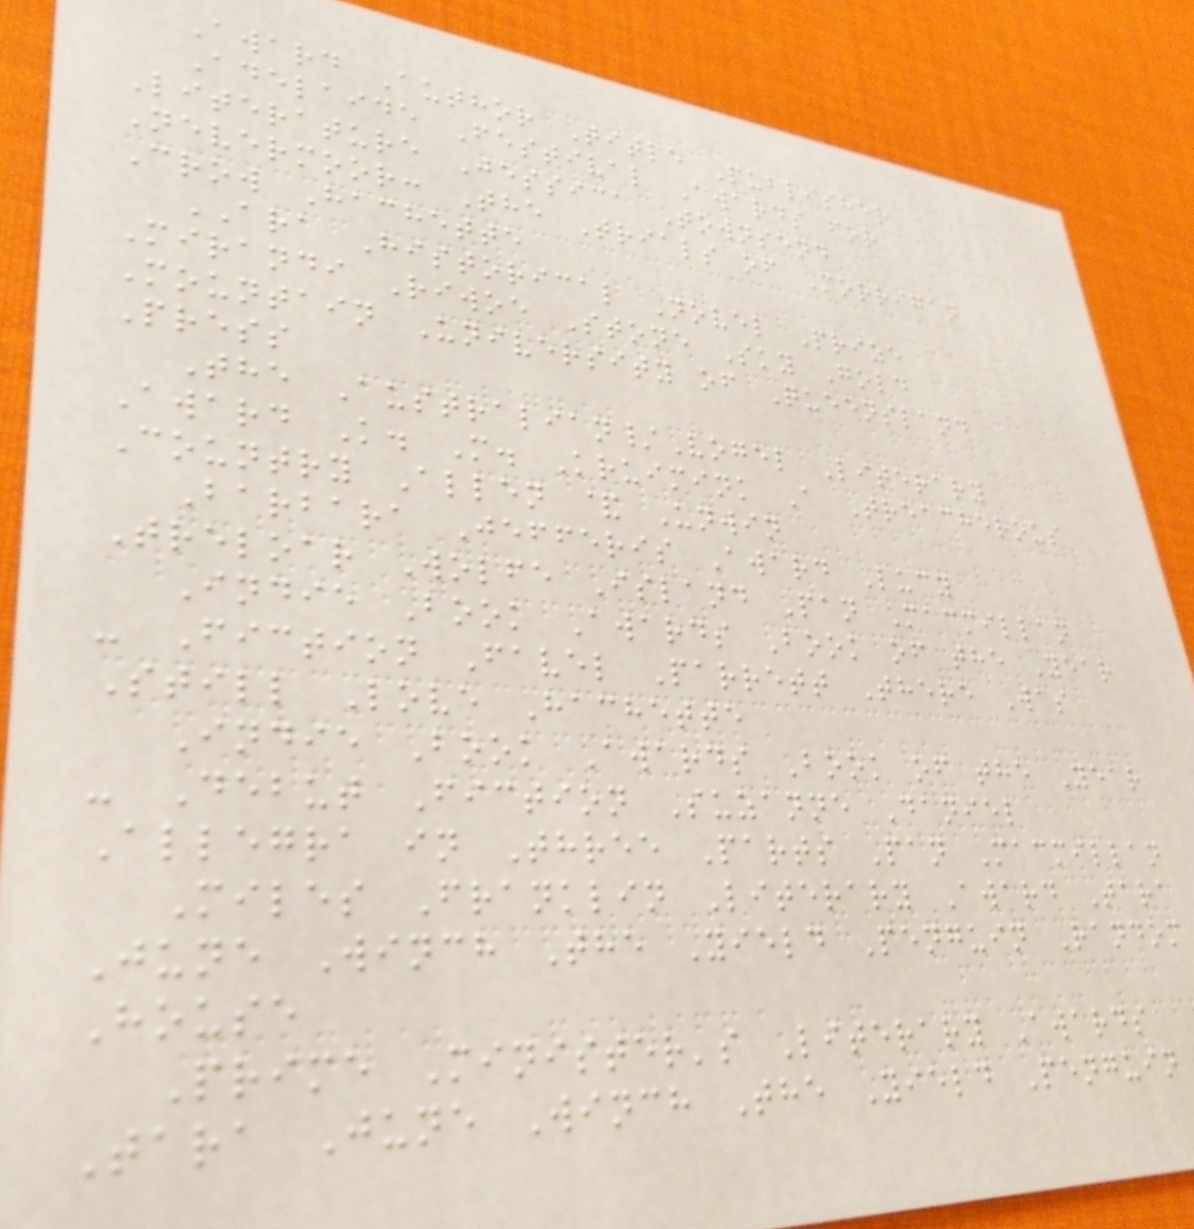Award Author Title Publisher
Adelaide Festival Awards for
Literature Jessica Townsend
Nevermoor: The Trials of Morrigan
Crow Hachette
ARA Historical Novel Prize
Mirandi Riwoe Stone Sky Gold
Mountain University of Queensland
Press
The Australian/Vogel Literary
Award K. M. Kruimink A Treacherous
Country Allen & Unwin
Barbara Jefferis Award Lucy
Treloar Wolfe Island Pan Macmillan
Indie Book Awards Book of the Year
- Fiction Favel Parrett There Was
Still Love Hachette
Indie Book Awards Book of the Year
- Debut Fiction Suzanne Daniel
Allegra in Three Parts Pan Macmillan
Miles Franklin Literary Award Tara
June Winch The Yield Penguin Random
House
Prime Minister's Literary Awards
Tara June Winch The Yield Penguin
